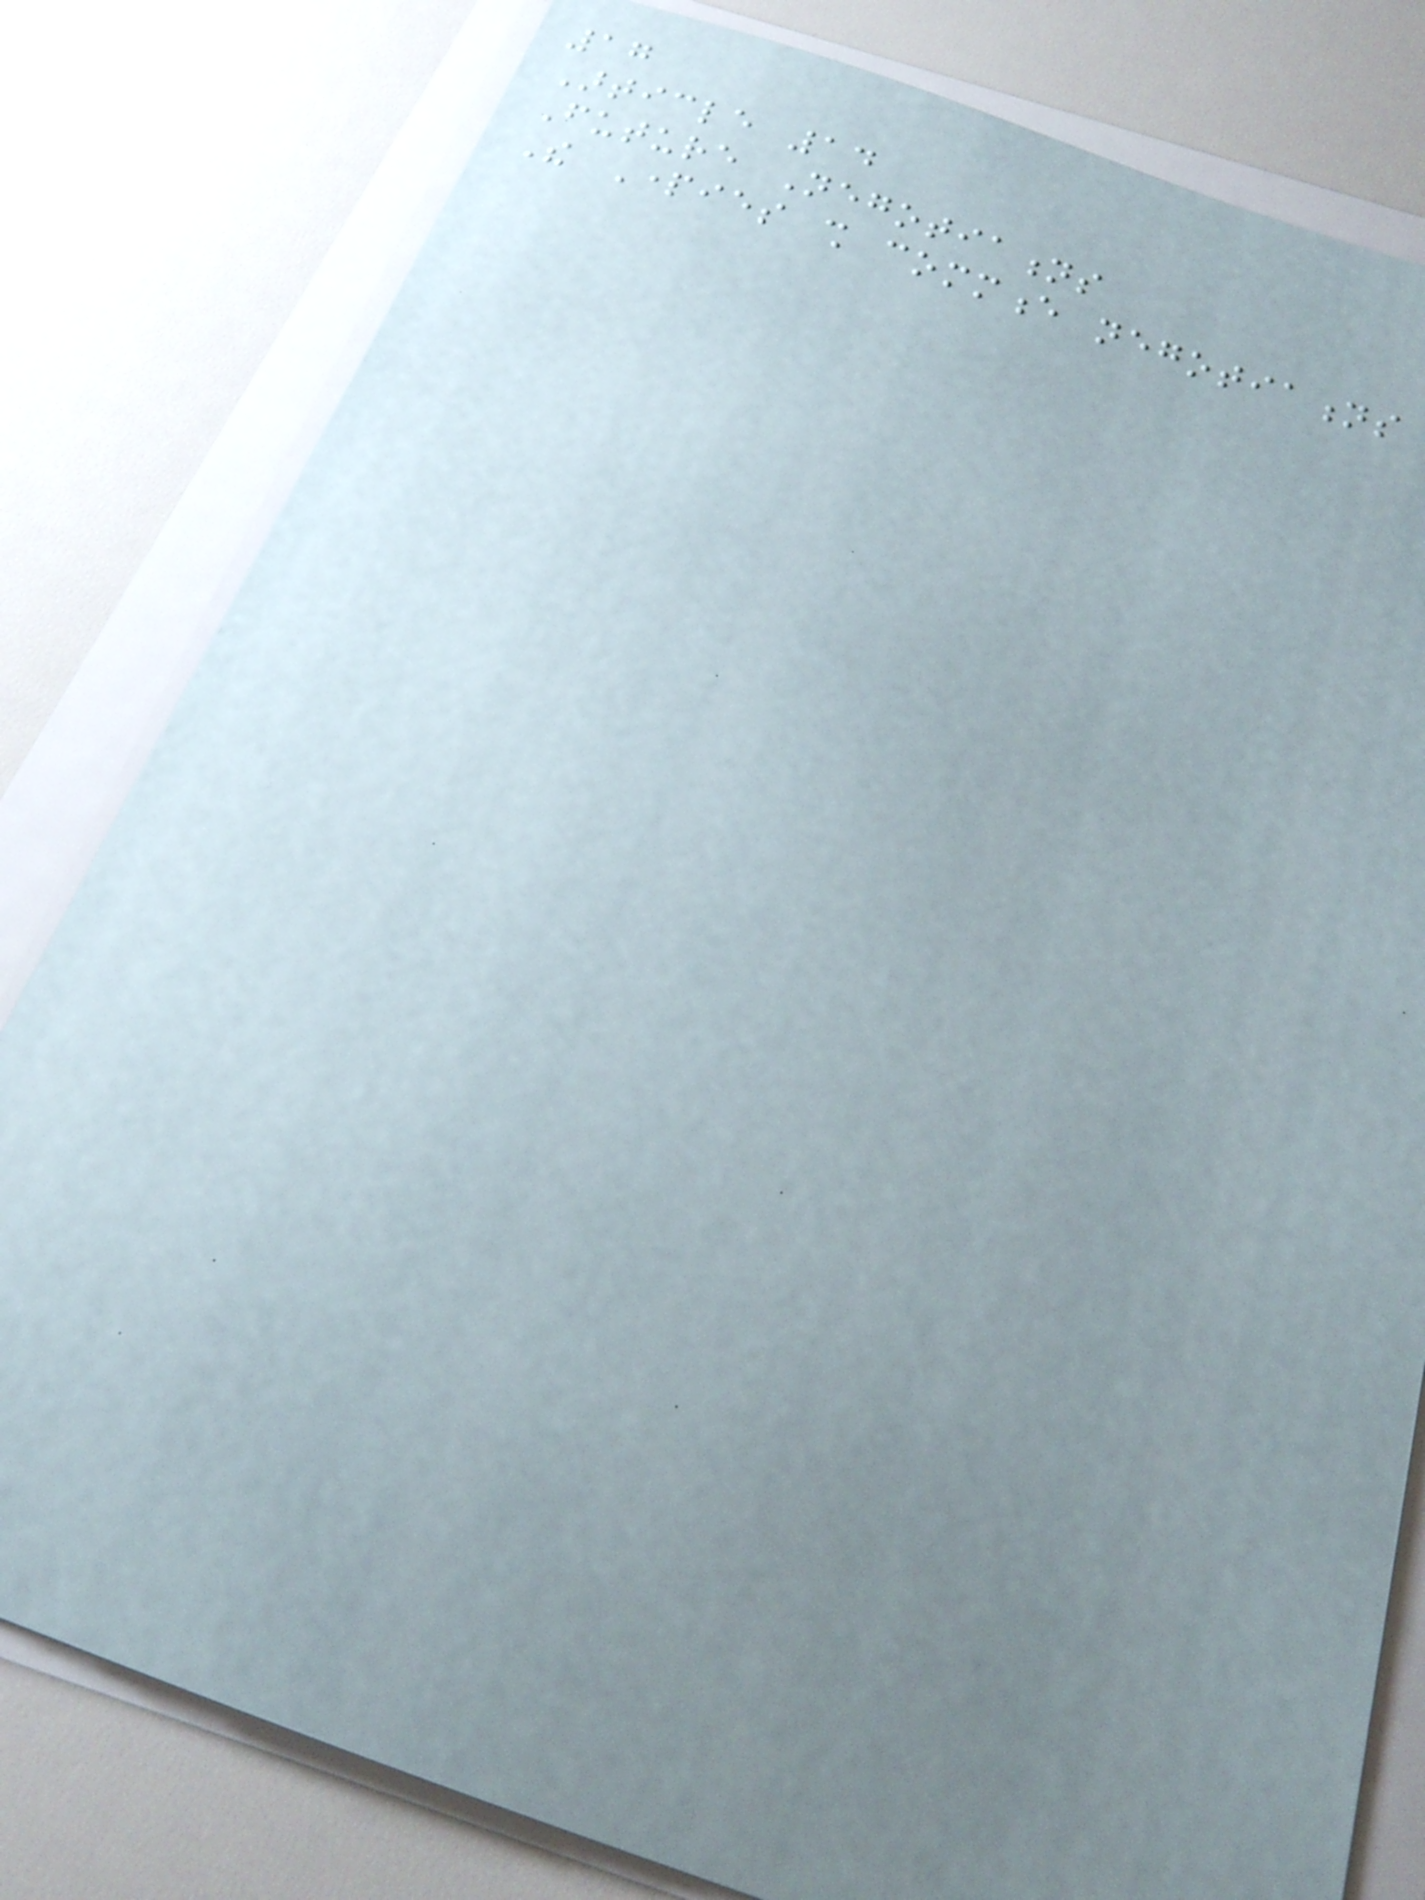17
Article 14
Future Negotiations
The Parties shall commence negotiations
